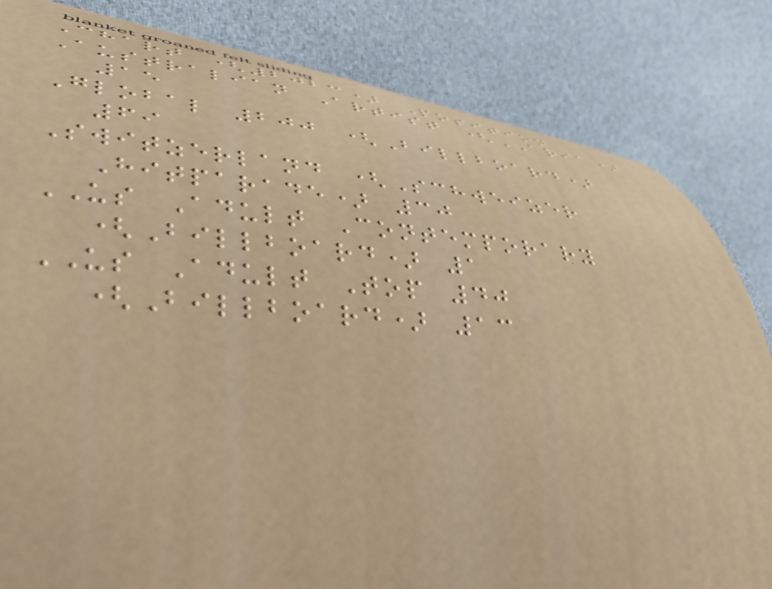Chart (2023) Position
Australian Artist (ARIA)
15
Global 200 (Billboard)
69
Switzerland (Schweizer
Hitparade) 30
US Adult Contemporary
(Billboard) 1
US Adult Top 40
(Billboard) 13
